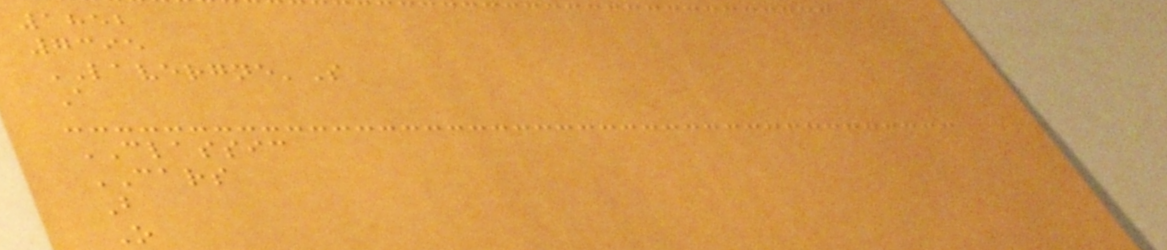1852
7395
LAVERGNE'S
A
CLASSIC
CARS
B
O
